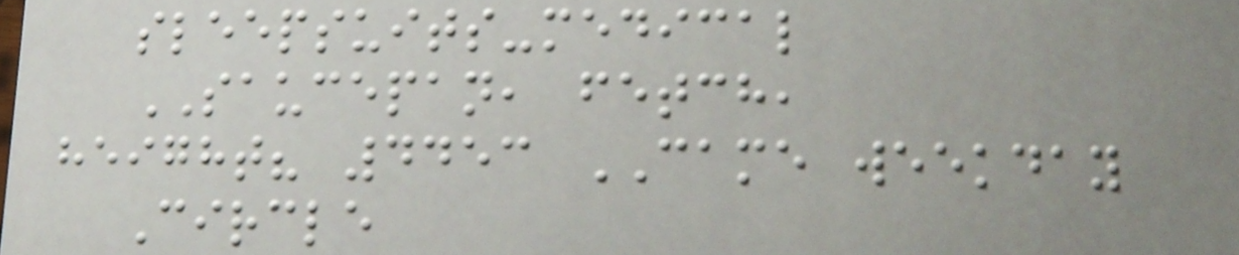sleepsuits-medical
SAUCEPAN, fetch,
height? 4453 CAME weekday
Circle
